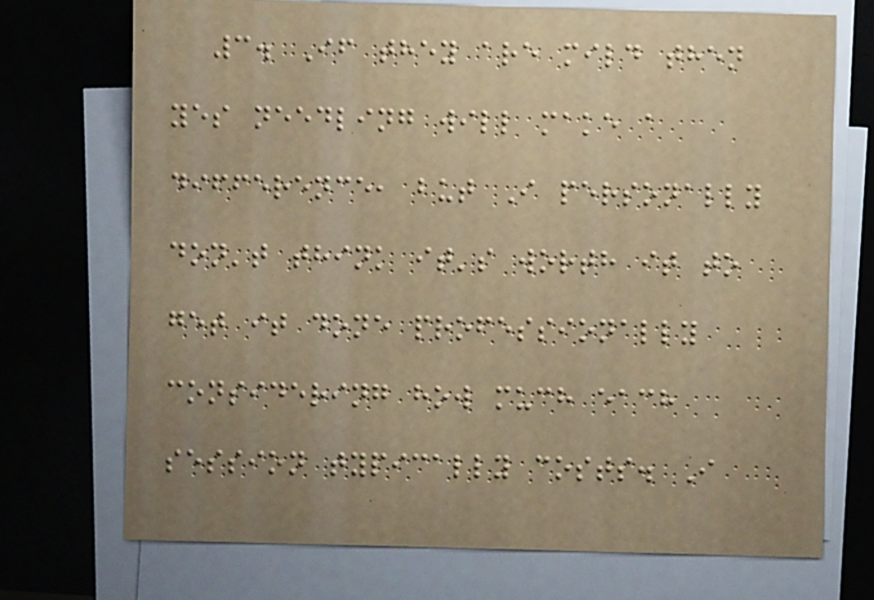3. If they are mild then
yes needling will make a
difference, but I personally
don't think it's worth it to
get it done professionally
considering how much each
session typically costs. I
